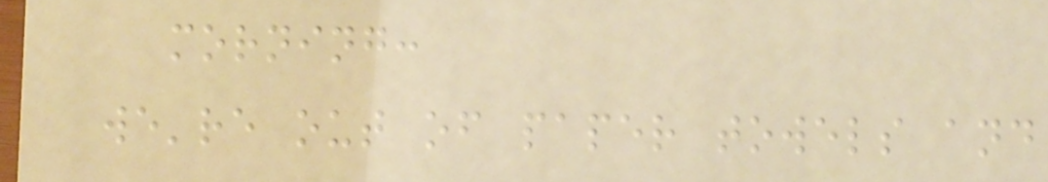morning:
we're out of paper towels and
